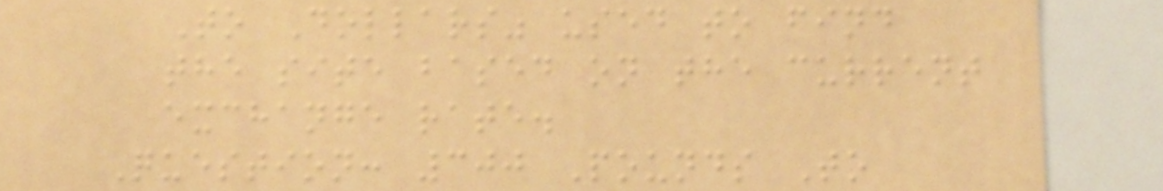To Dollars" used to find
the site based on the current
exchange rate.
Question: 300 Pounds To
